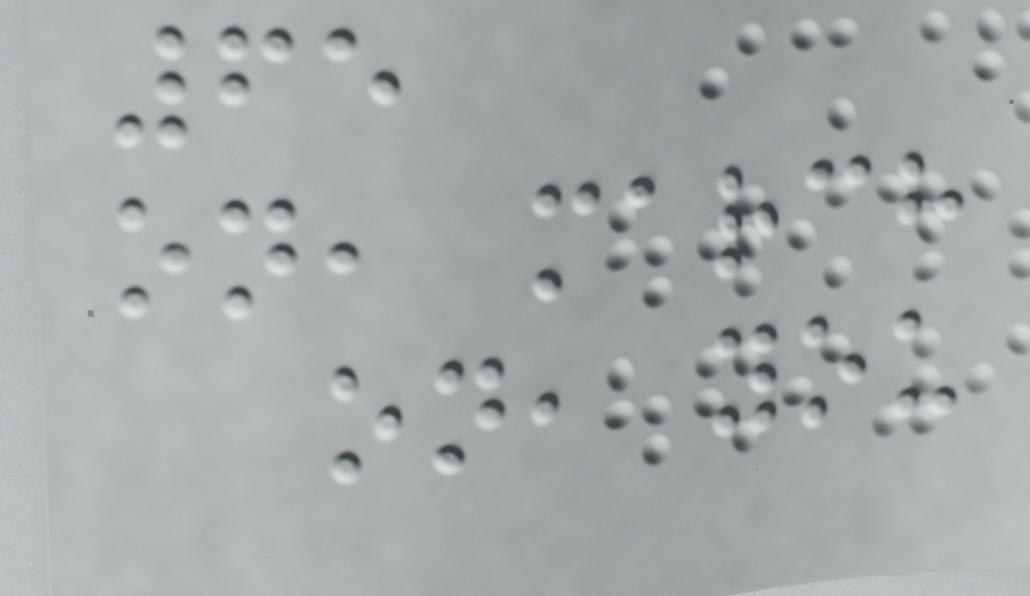65
on, march
on, you
